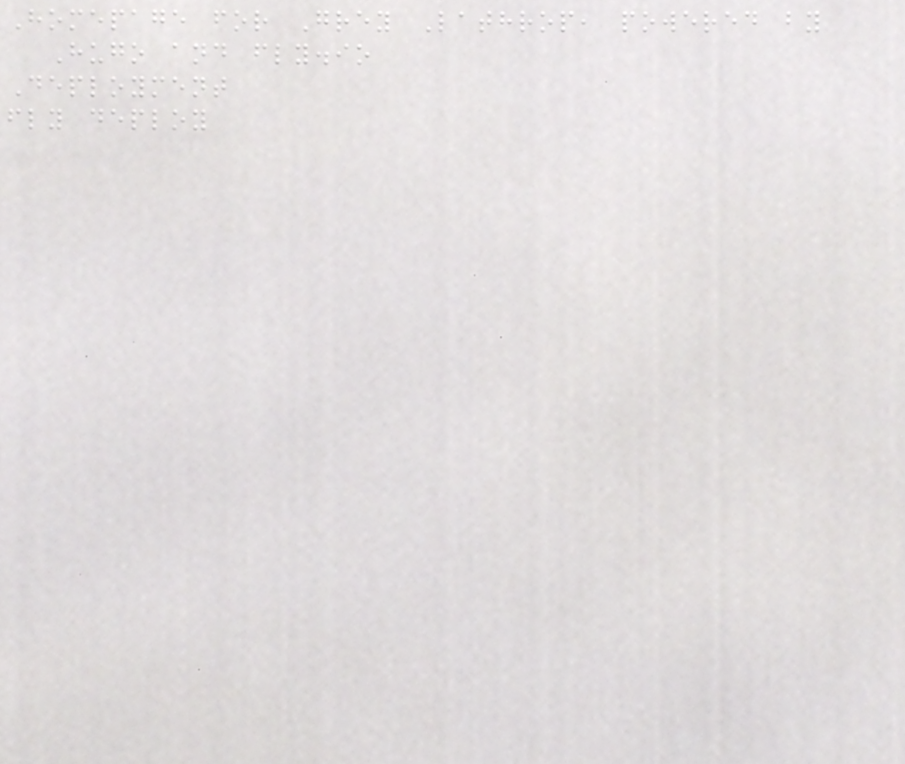Homepage for Grey Lathrop, powered by
Hugo and fly.io
Deployment
fly deploy
